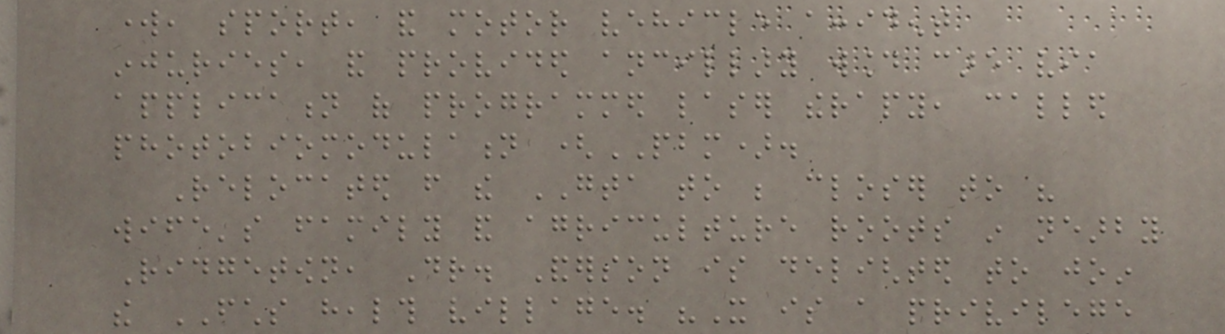work, sport, and motor vehicle accident
injuries, and provided ancillary wound care via
application of programmed laser therapy, called
photobiomodulation (PBM).
Relocated from the GTA to be closer to his
wife's family and agriculture roots in nearby
Ridgetown, Dr. Anderson is delighted to join
the FCHS health village. "It is a privilege
